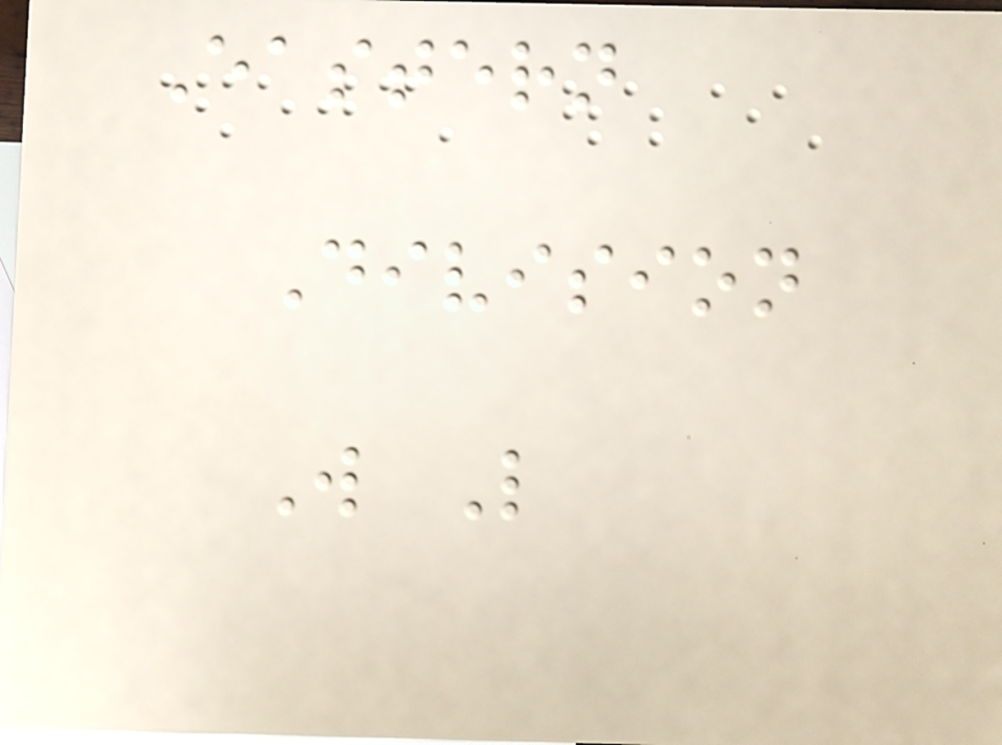Eastern
Division
W L
